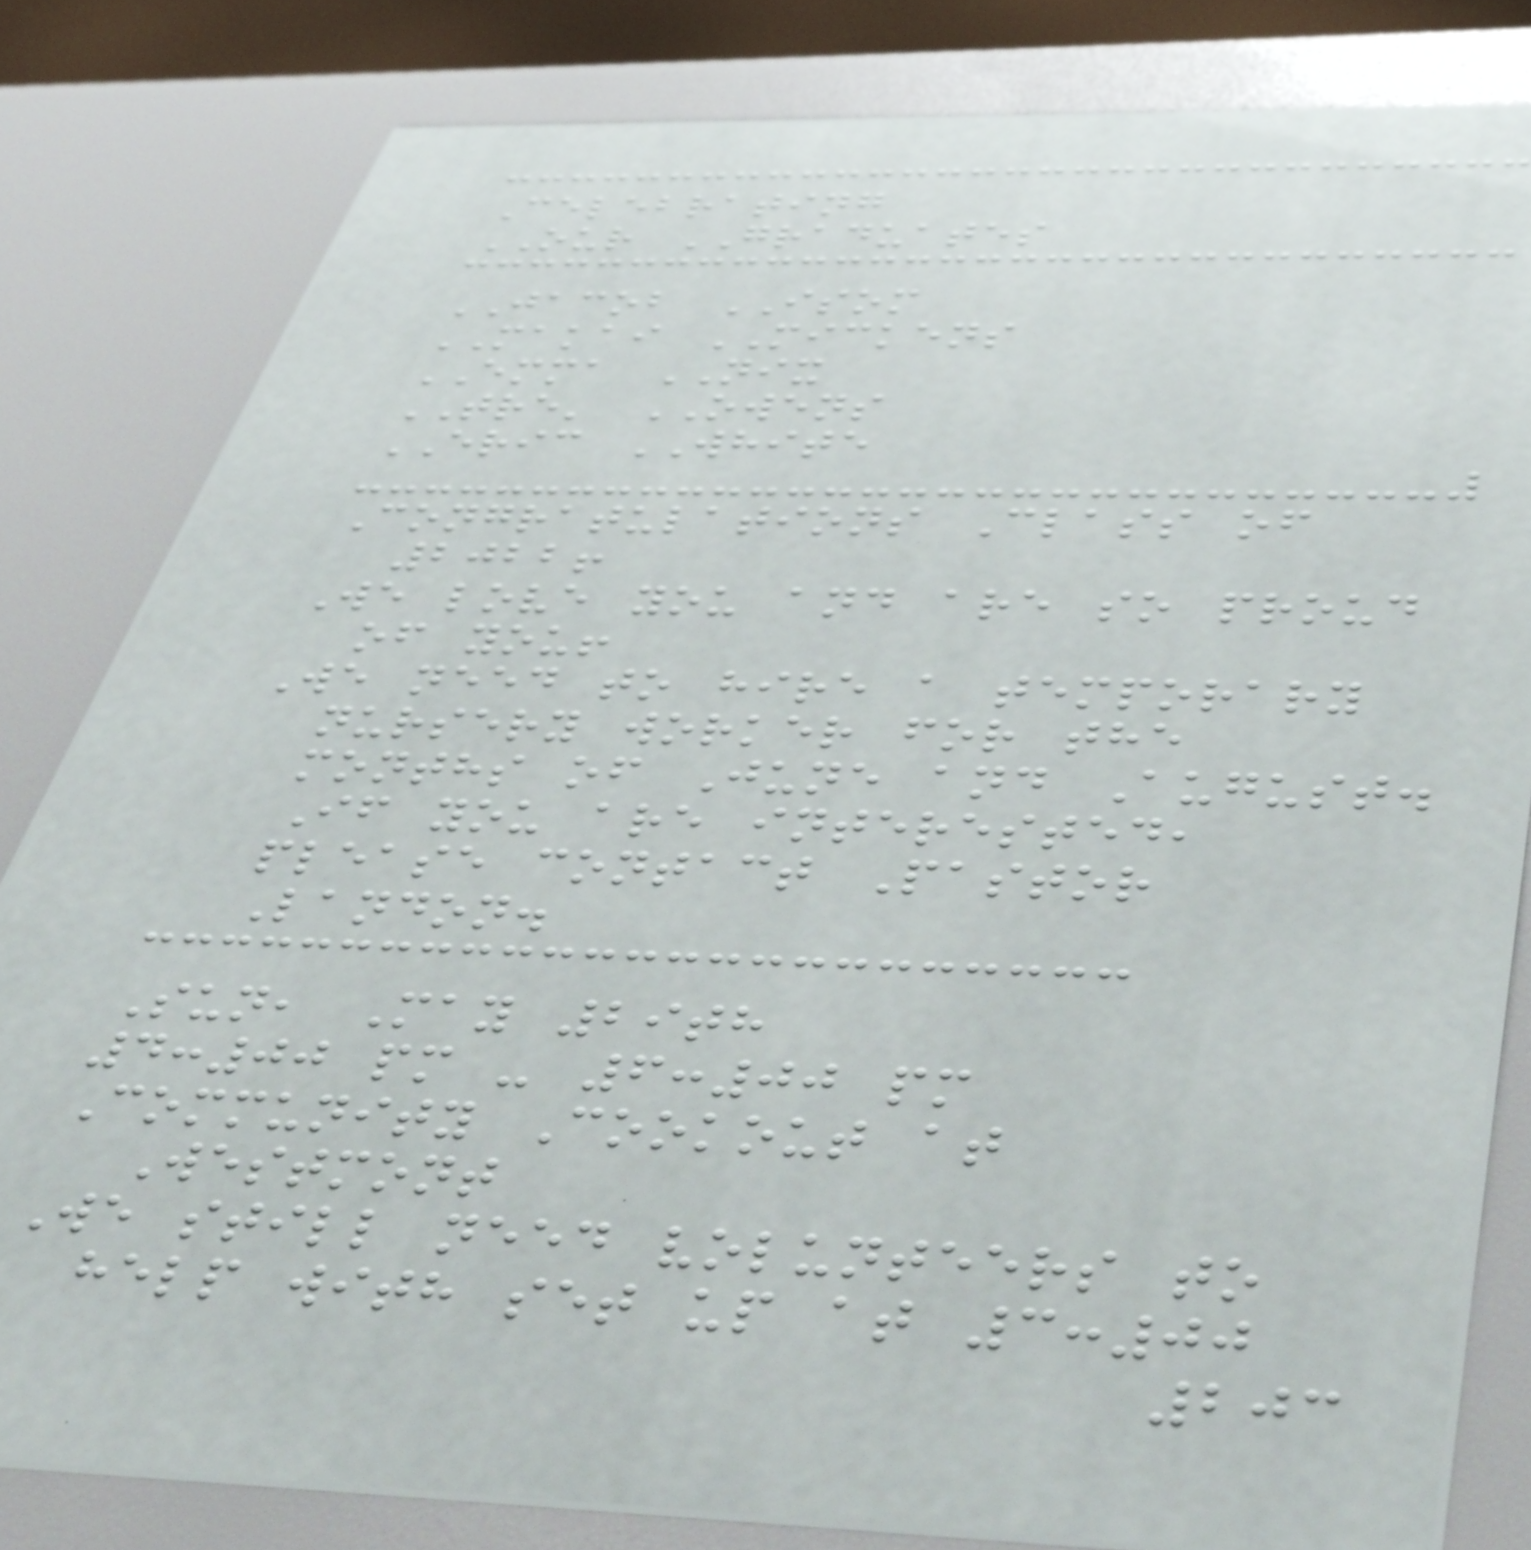Celebrating
OUR GRADUATES
JACOB ISOM
MAKAI MICKENS
EMMA NIX
TRE' OWENS
ERIC WHITE
Congratulations Class of
2022!
We love you and are so proud
of you!
We need to hire a temporary
nursery worker for the
months of June and August.
If you are interested,
please contact Pastor
Landon.
Sun, May 29th
4:00 pm - 6:00 pm
Community Cookout at
Westmont
We still need volunteers to
help with set up at 3:00
203
